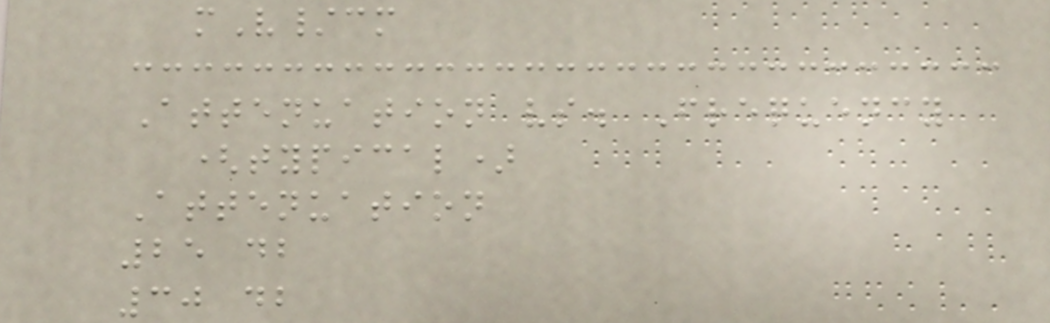mV/cm
Attenuation vs. Frequency
(typical)
Attenuation
25 db
30 db
